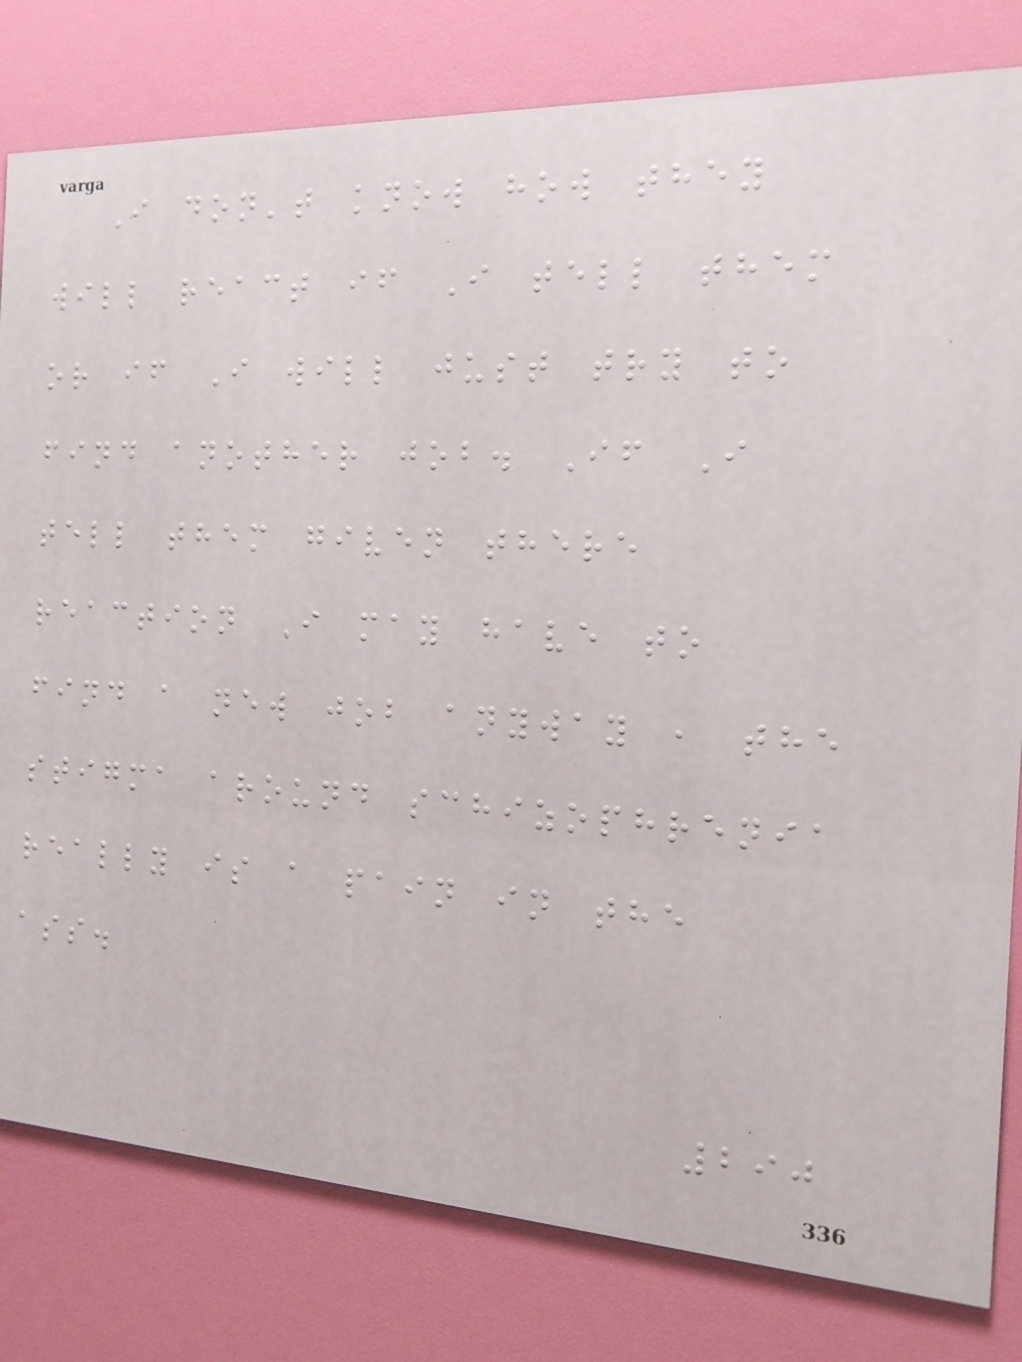I don't know how they
will react if I tell them
or if I will just try to
find another job. If I
tell them given there
reaction I may have to
find a new job anyway , the
stigma around schizophrenia
really is a pain in the
ass.
290
